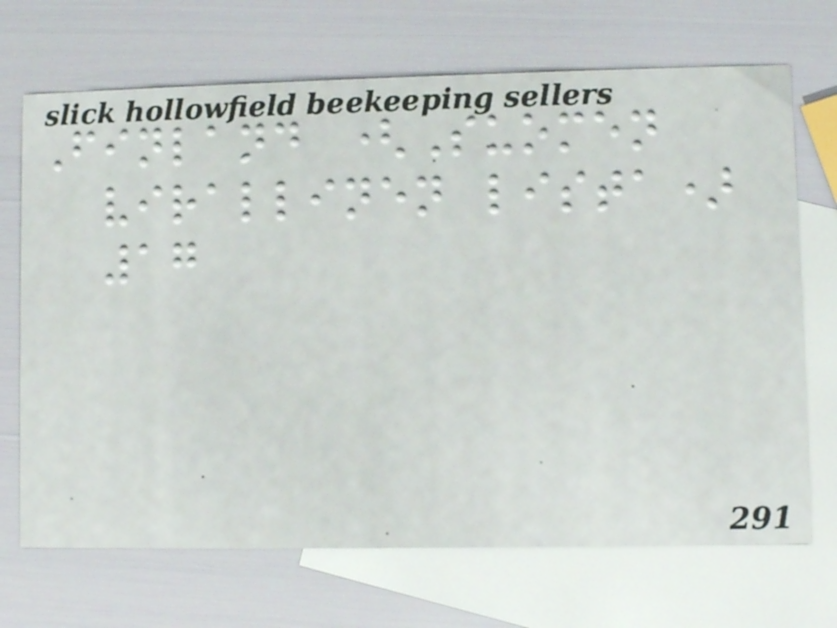Finland (Suomen
virallinen lista)
17
